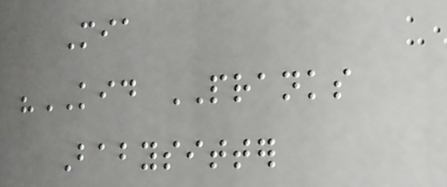Mia
"KID PRANKS
Babysitter
